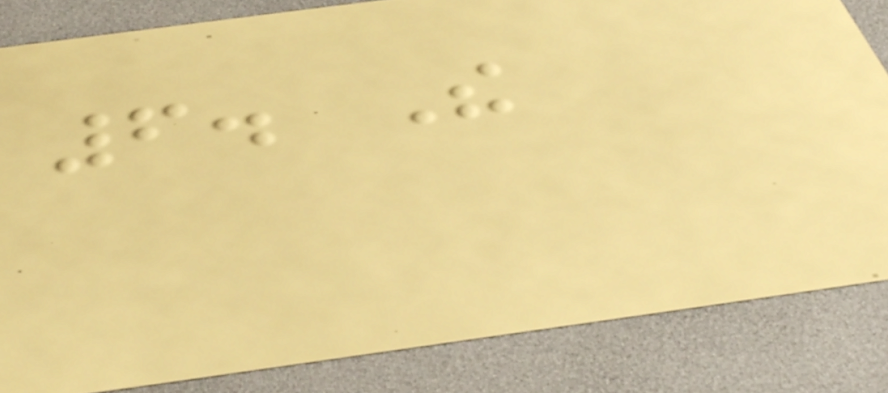6. The
